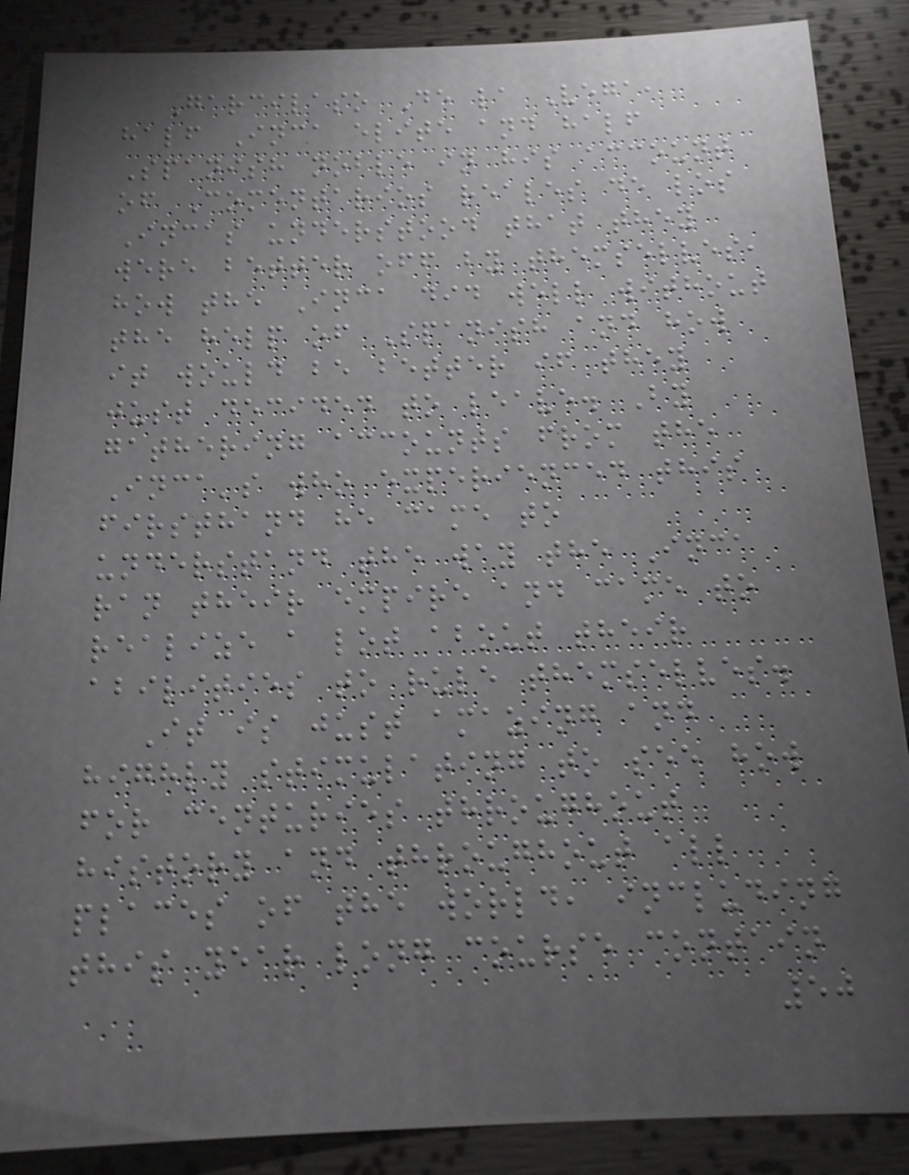Garcilaso De la Vega,
half Inca elite and half
Spanish noble in his account
of Comentarios reales de los
Incas understood that they
were better off by themselves,
how the Inca did well without
the help of Spanish and how
it would be better if they
just decided to leave. By
gathering accounts from the
Inca's who experienced this
firsthand he came to
understand the way the Inca
ran their empire and came to
realize a lot about their
abilities to rule themselves.
It is just amazing and
highly stimulating to see how
for centuries throughout
history and throughout all
places of the world, including
this year long course contain
50
